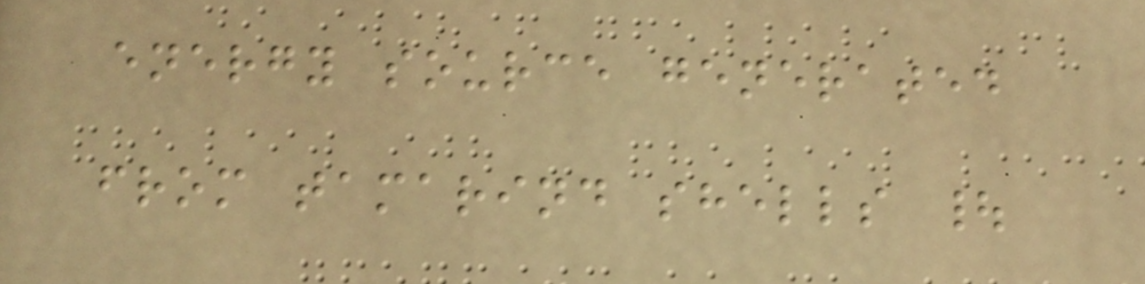energy source generated
from tamarind shells |
